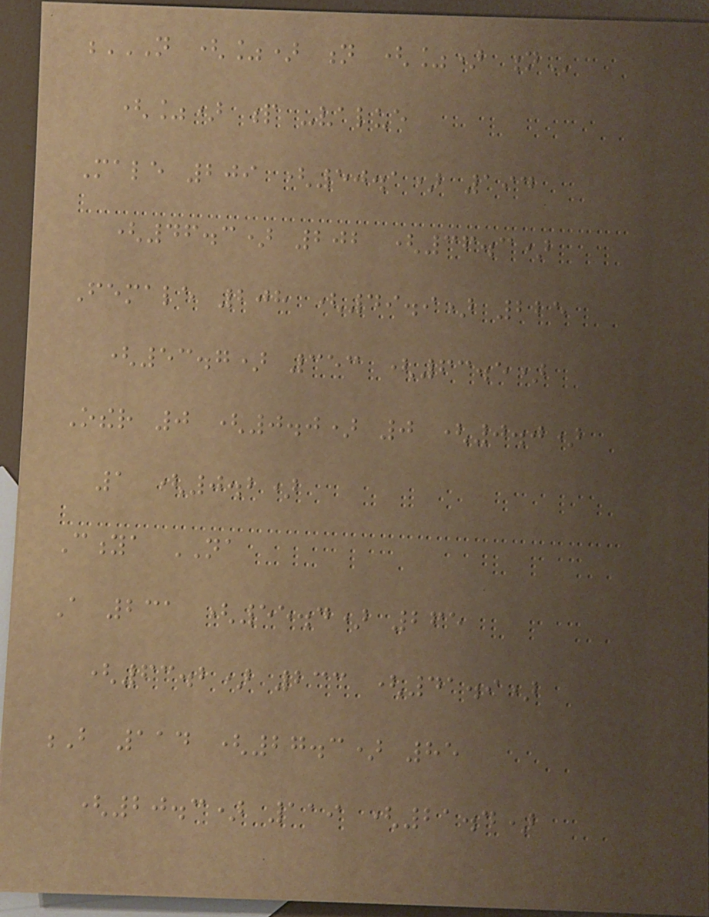N (%) N (%) N
(%) p -value
Male 209 (50.1) 194
(46.3) 202 (36.3)
Female 208 (49.9) 225
(53.7) 353 (63.5)
Other 0 (0.0) 0 (0.0)
1 (0.2)
Citya NA
A 231 (55.4) 265
(63.2) 233 (41.9)
B 114 (27.3) 85
(20.3) 119 (21.4)
